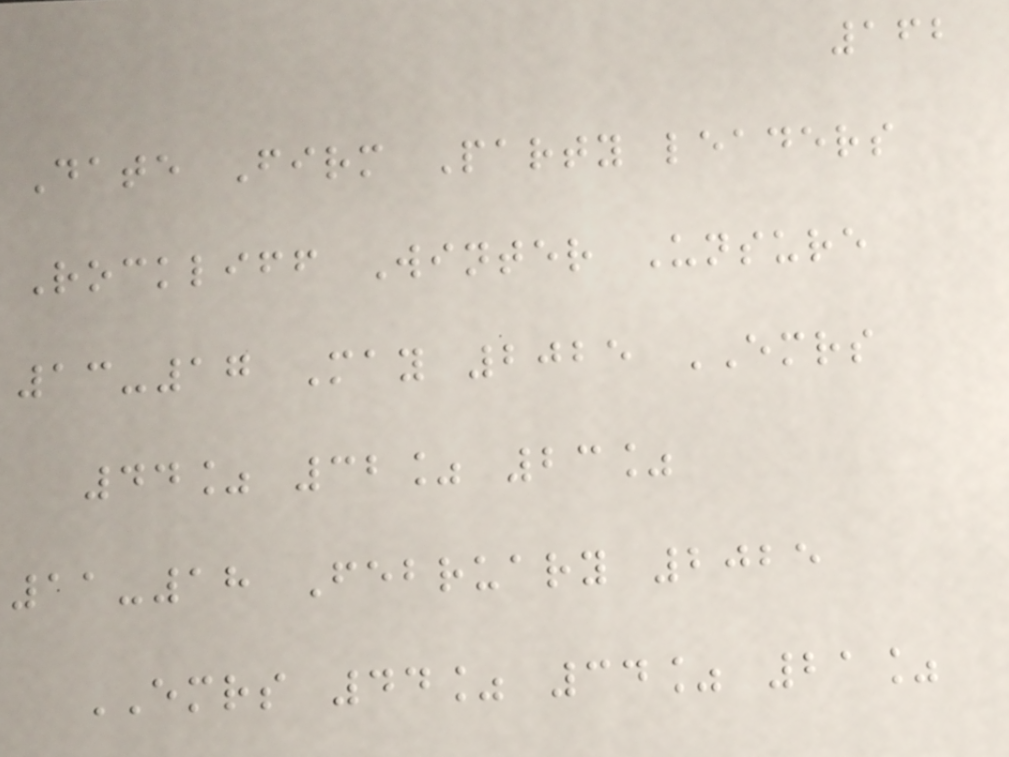162
Date Firm Party leaders
Rockliff Winter Unsure
13-17 May 2025 EMRS
44% 32% 23%
11-18 February 2025
EMRS 44% 34% 21%
